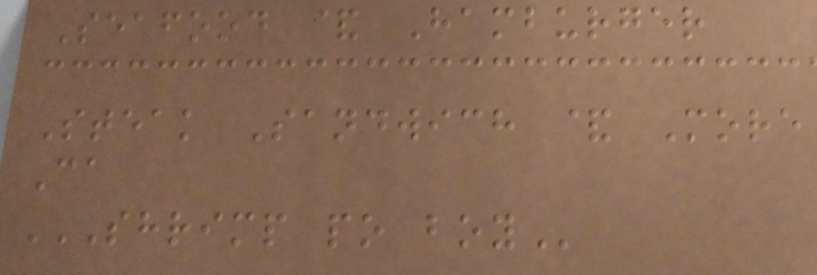Seafood & Hamburger
Steak Sandwich & More
Ca
SHRIMP PO BOY
